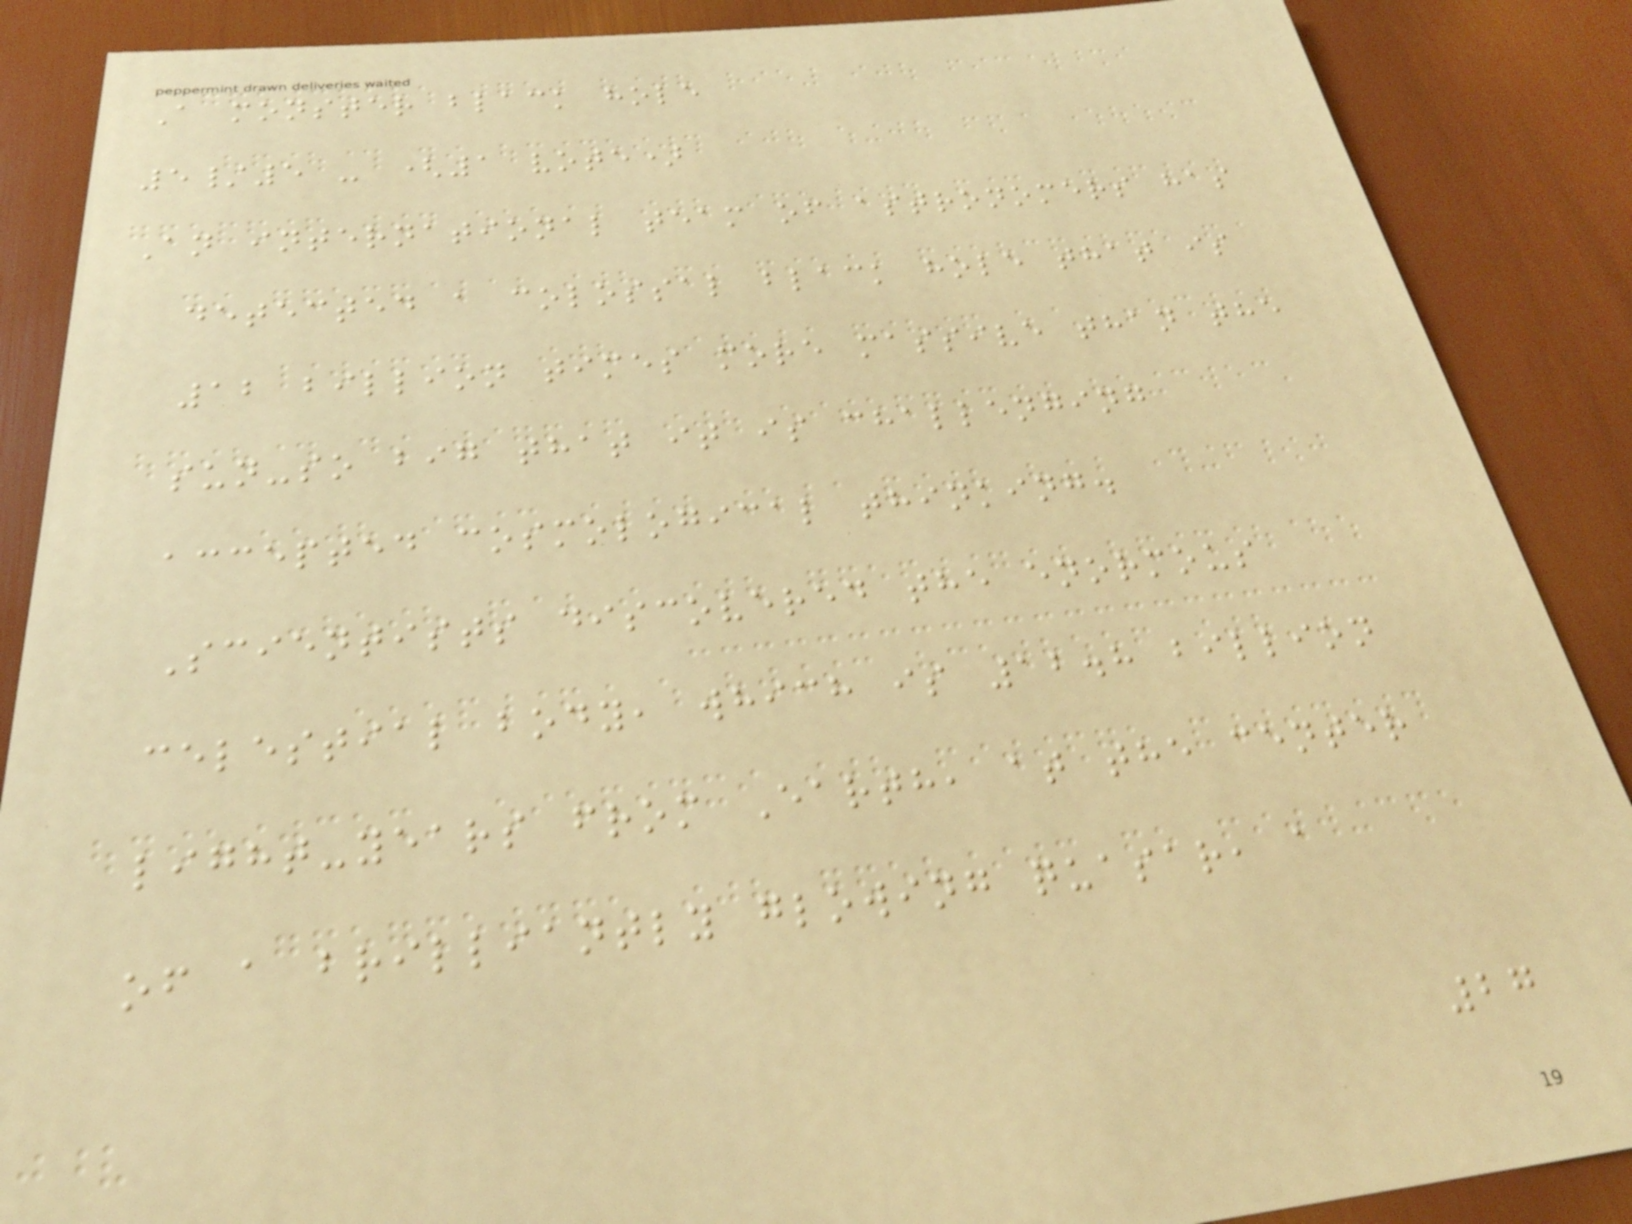A monster black hole
5/5 - (1 vote)
An international team of astronomers has
detected a colossal black hole that is
12 billion times more massive than the
sun-so big that it is challenging
accepted cosmological thinking.
Scientists discovered the enormous
celestial body, which is 12.8 billion
light-years from Earth, at the center
of a brilliantly glowing quasar, a
27
